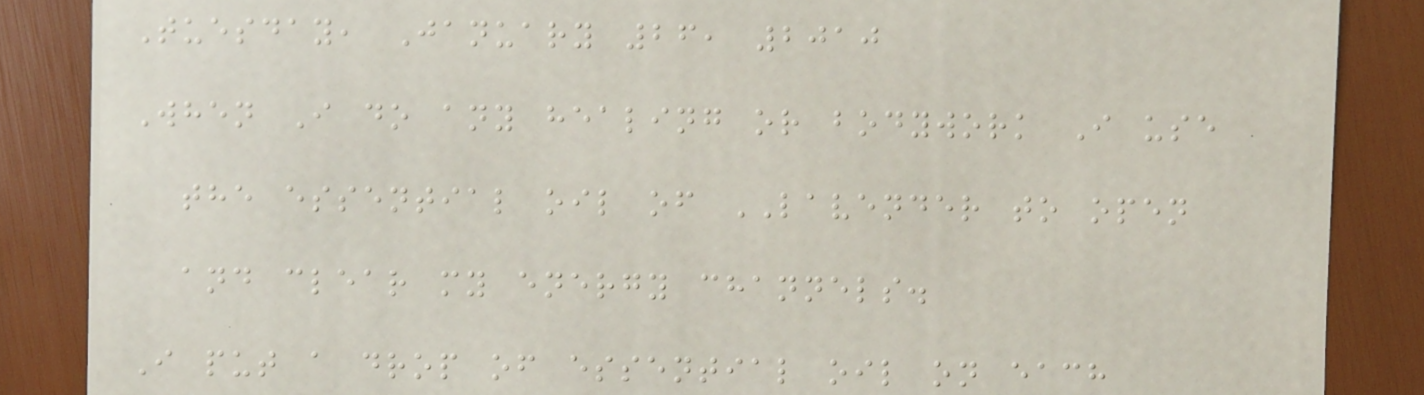Tuesday, January 26, 2010
When I do any healing or bodywork I use
the essential oil of LAVENDER to open
and clear my energy channels.
I put a drop of essential oil on each
